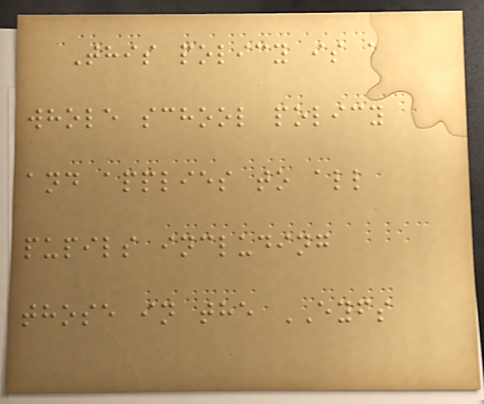This policy is a
whole school policy
and applies to all
pupils including
those in the EYFS
